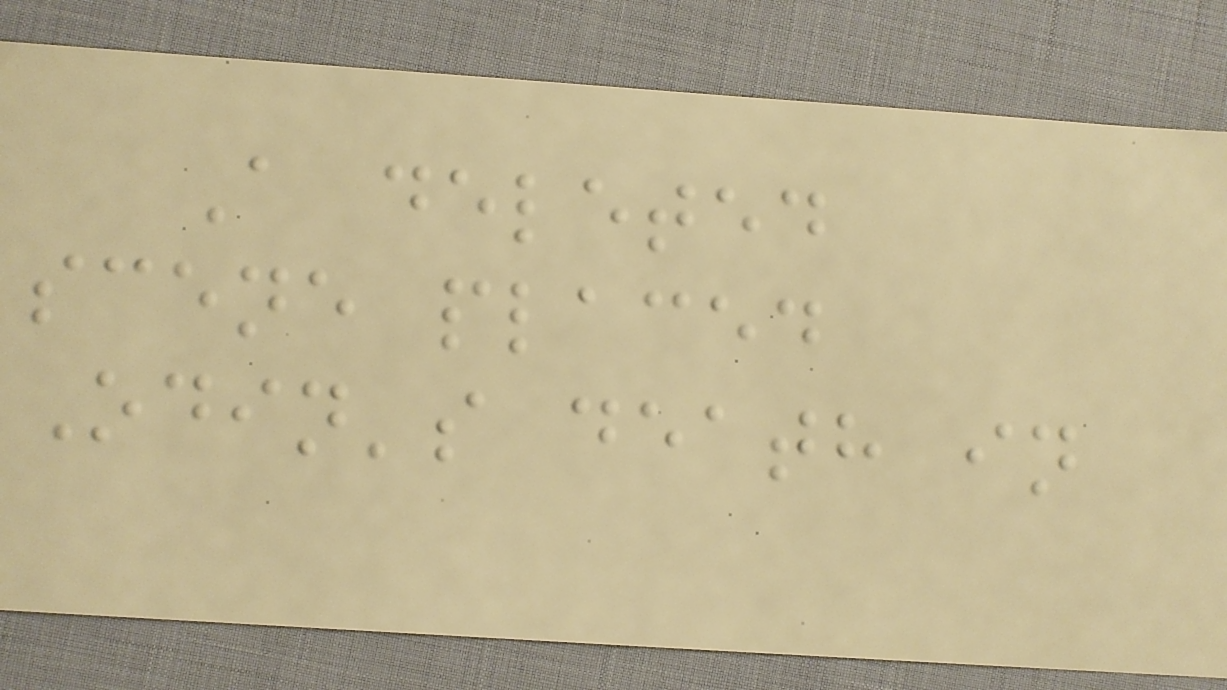A deleted
scene placed
Odin's death in
